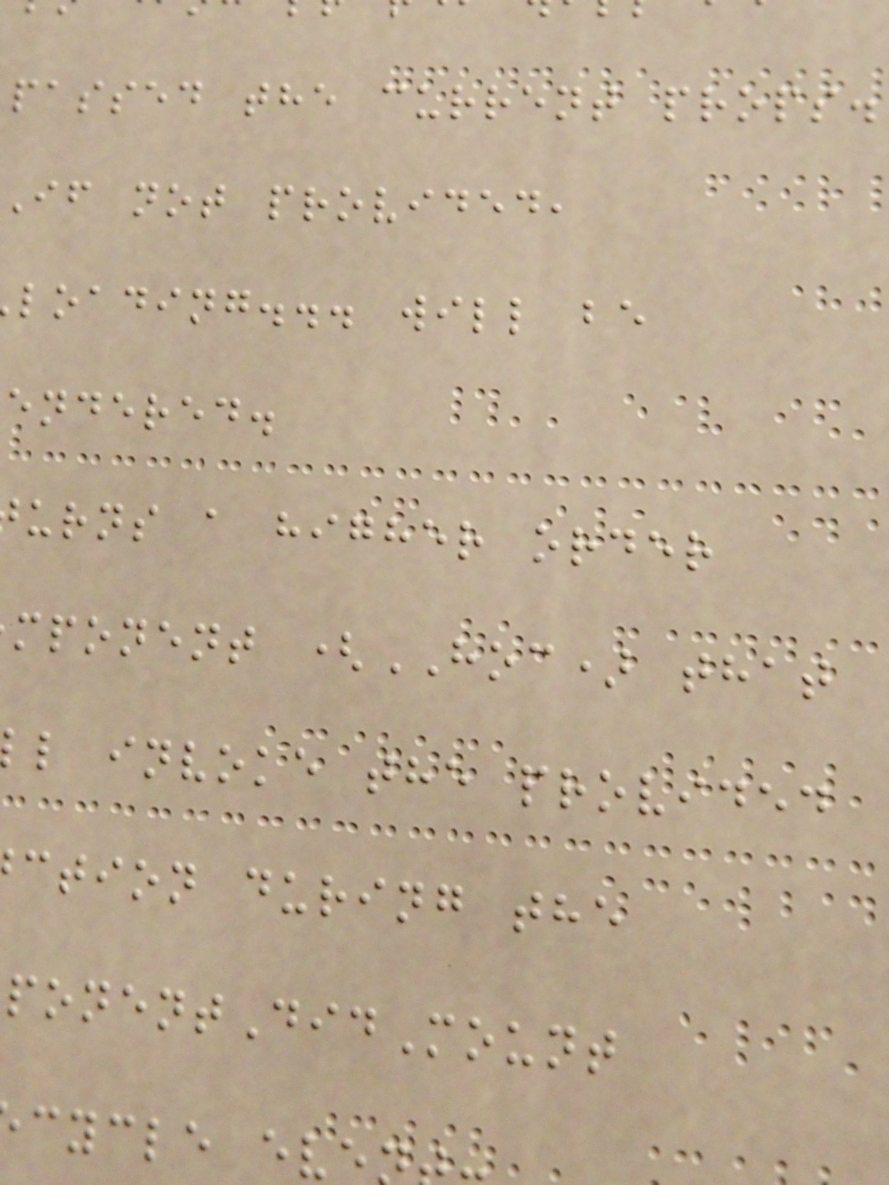passed the current props.
if not provided,
loading... will be
endered.
urns a higher order
mponent (HOC) that
l invoke the provided
ction during the
ponentDidMount
cycle eve
